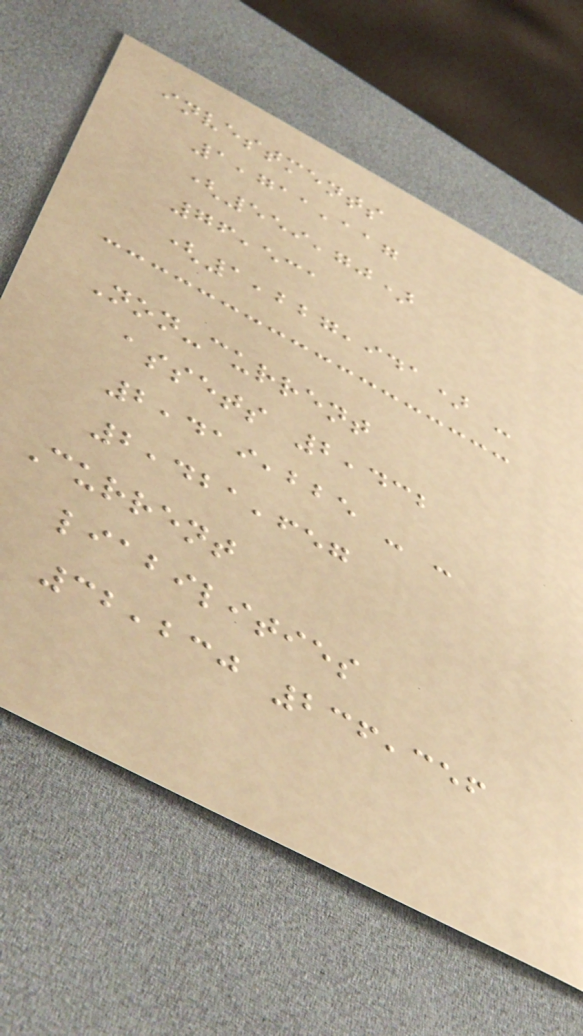investments
1,711,117
(559,70)
76,531
(1,227,941) -
Non-current
assets 2,432
2,419,225 - -
2,421,657
Current
liabilities
32,230 236,356
